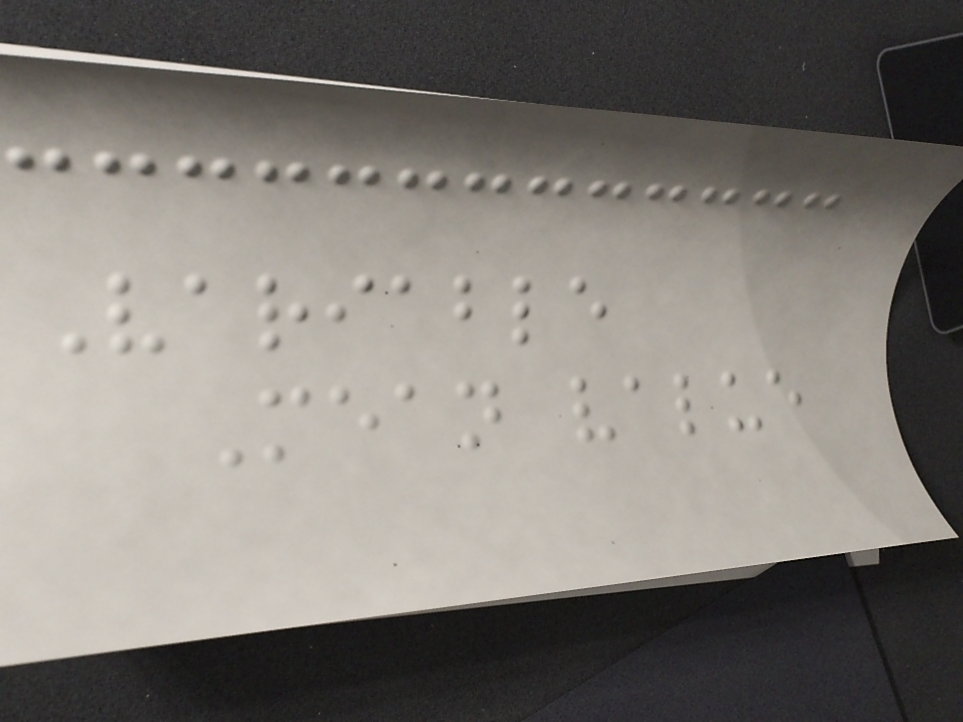Variable
Mean value
